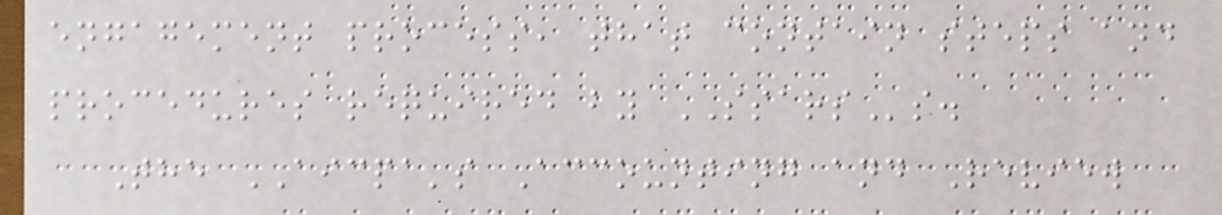engagement process, that contain steps and
procedures required by SSARSs.
The AICPA's Accounting and Review
